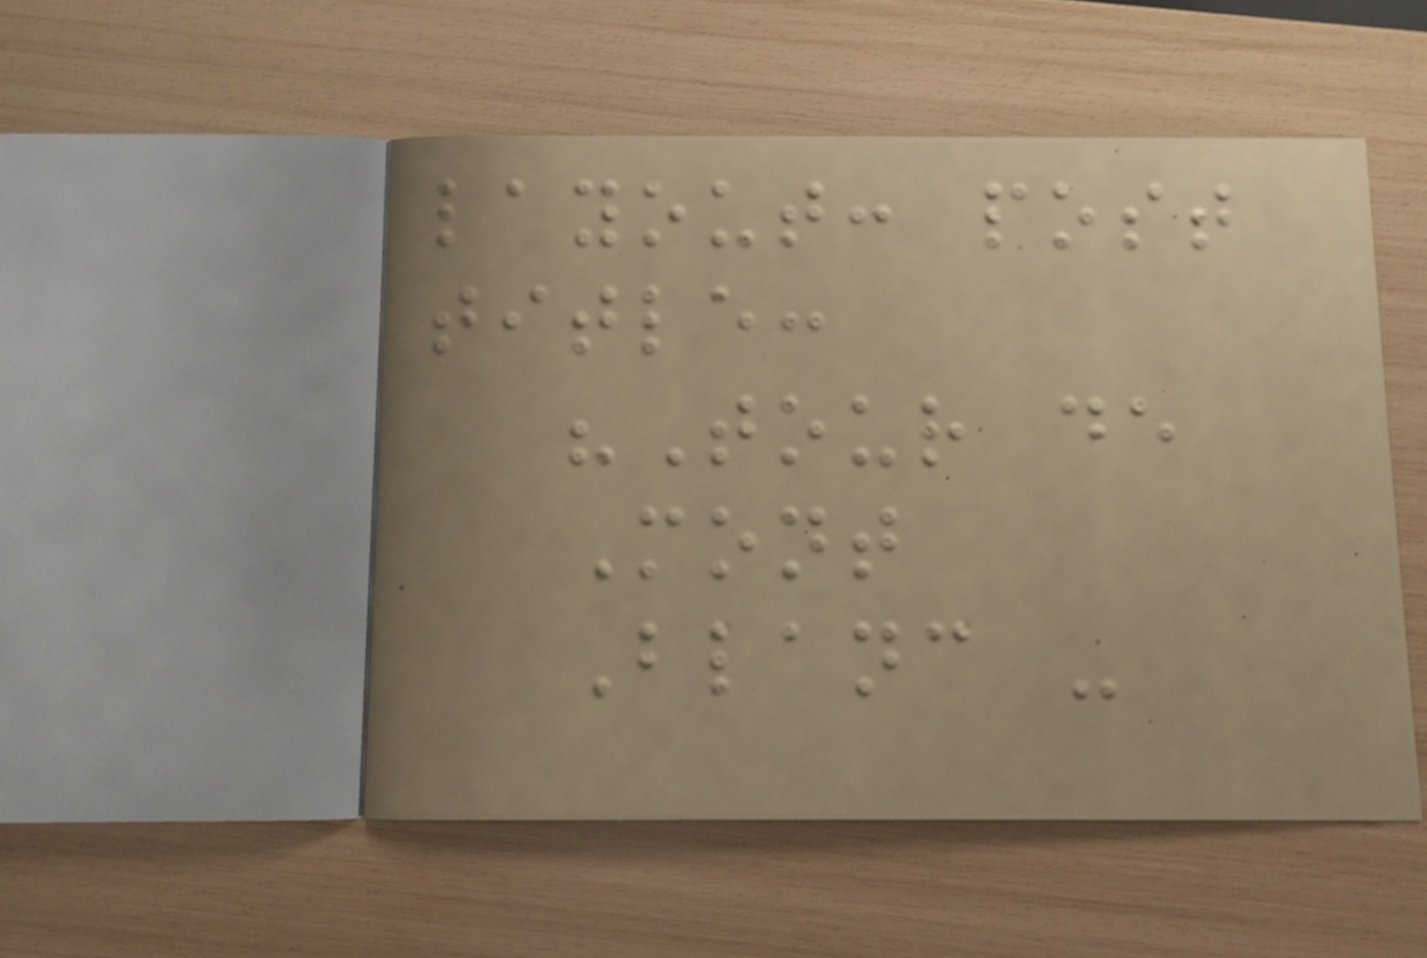layout: post
title:
"Tour de
Mont
Blanc -
